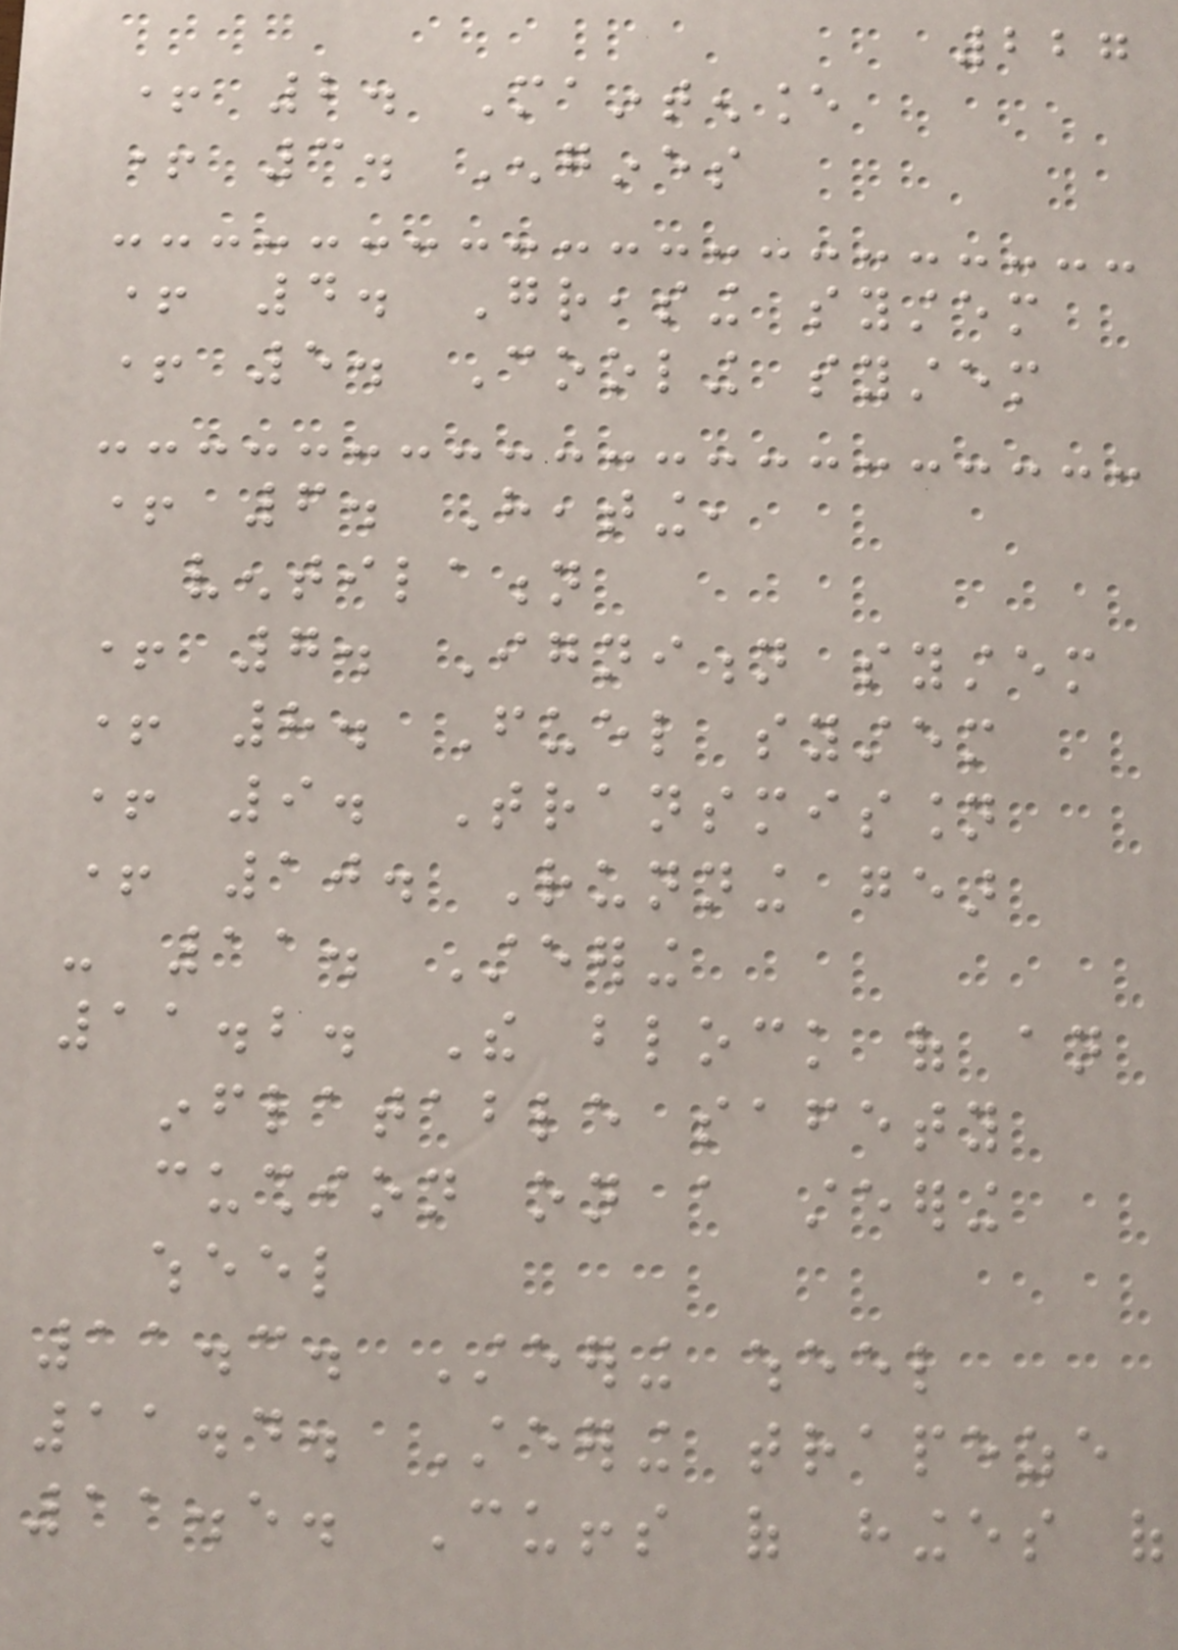227
+ 2. Maintenance
+ 3. Engines
+ 4. Greasing system
+ 5. Cooling system
+ 6. Heating,
ventilation
+ 7. Ignition system
+ 8. Fuel system
+ 9. Transmission
+ 10. Running gear
- 11. Steering
11.2. The block of an
inflatable safety
cushion on a steering
wheel
11.3. Steering wheel
11.4. Steering trapeze
11.5. Cuffs of hinges of
